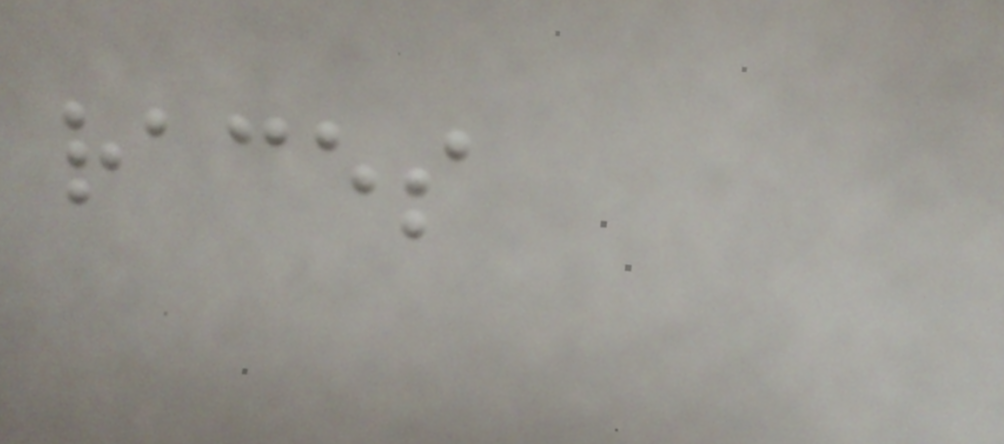races
